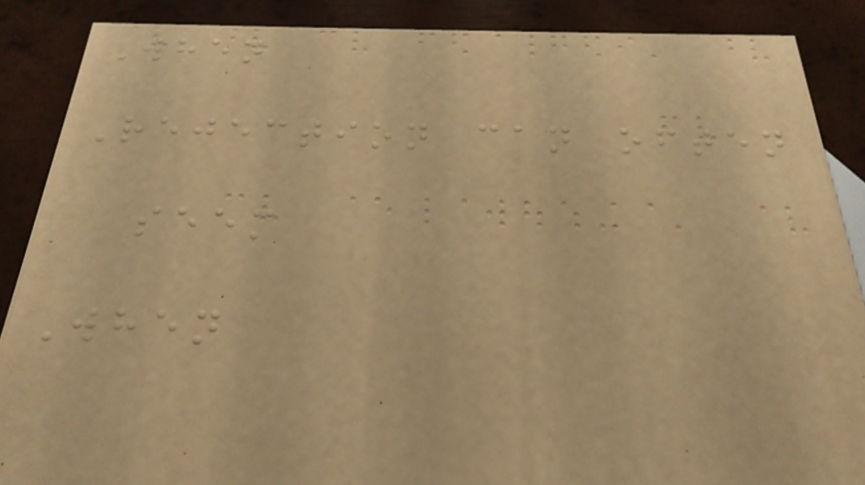When
Rejection can often
seem
When
